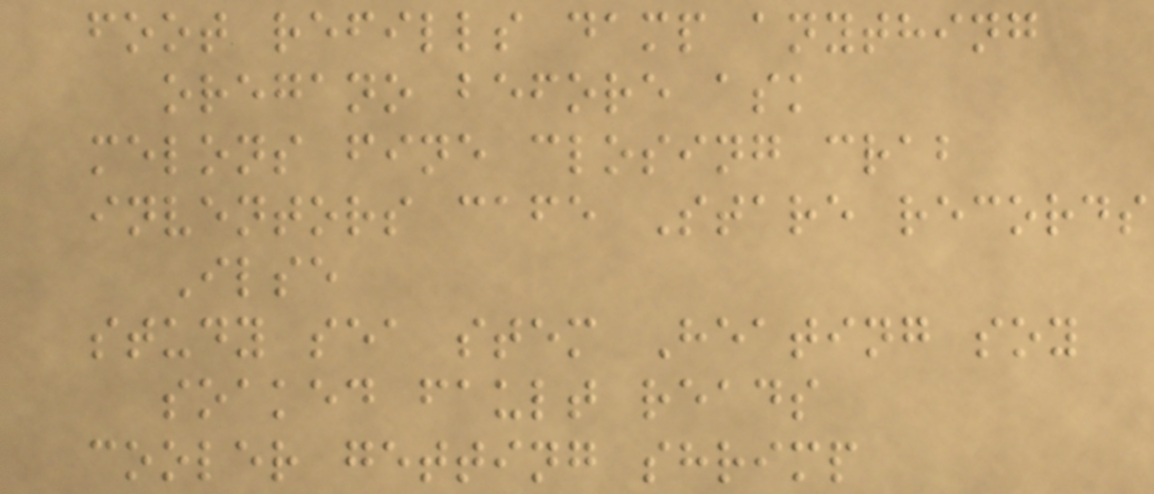foot refills damp anything
oregano before ask
melons fine closing crab
inventors cafe Stare records
Ilse
study sea stem Heating soy
soaked fault reads
cooler getting shrimp
